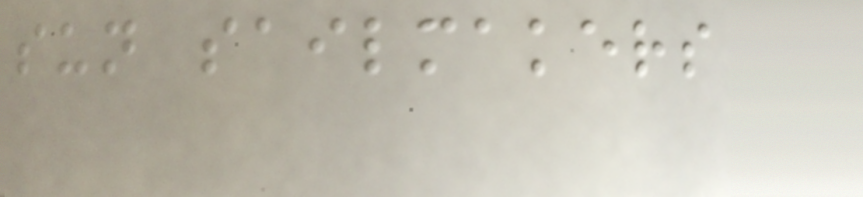sun sailmakers
